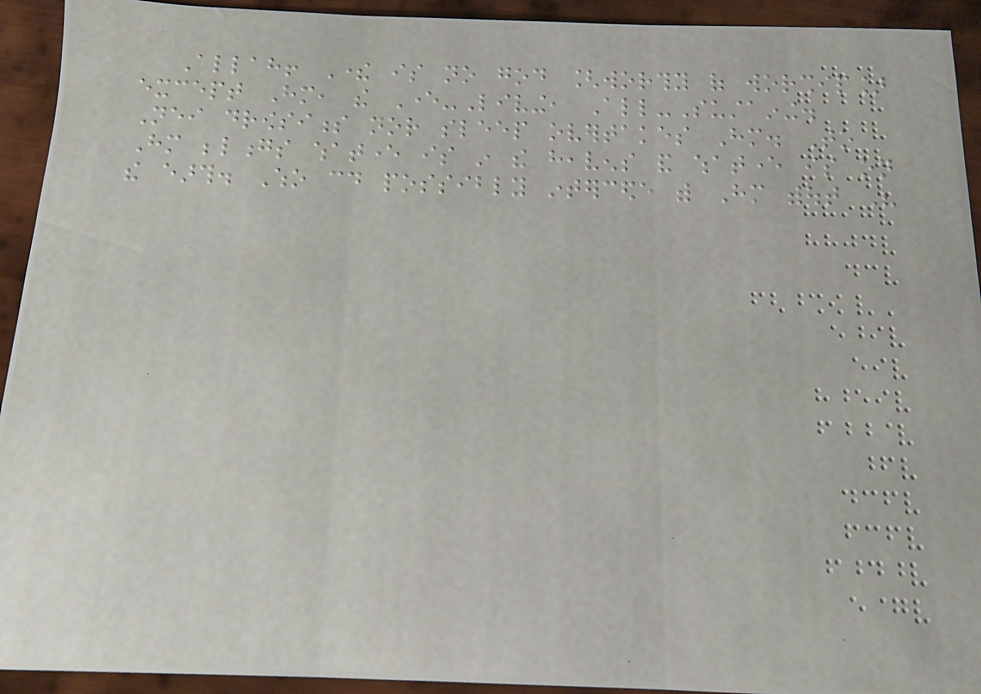Allah! There is no god [worthy of worship]
except Him, the Ever-Living, All-Sustaining.
Neither drowsiness nor sleep overtakes Him. To
Him belongs whatever is in the heavens and whatever is on
the earth. Who could possibly intercede with Him without His
